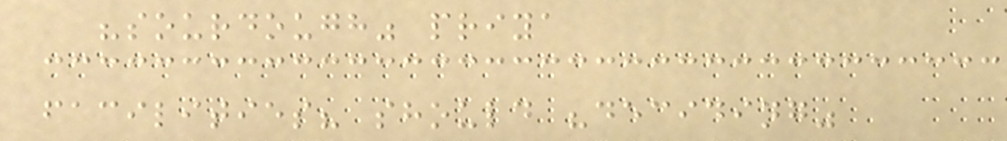"sourdough" priya
facilities? should "deciding"
